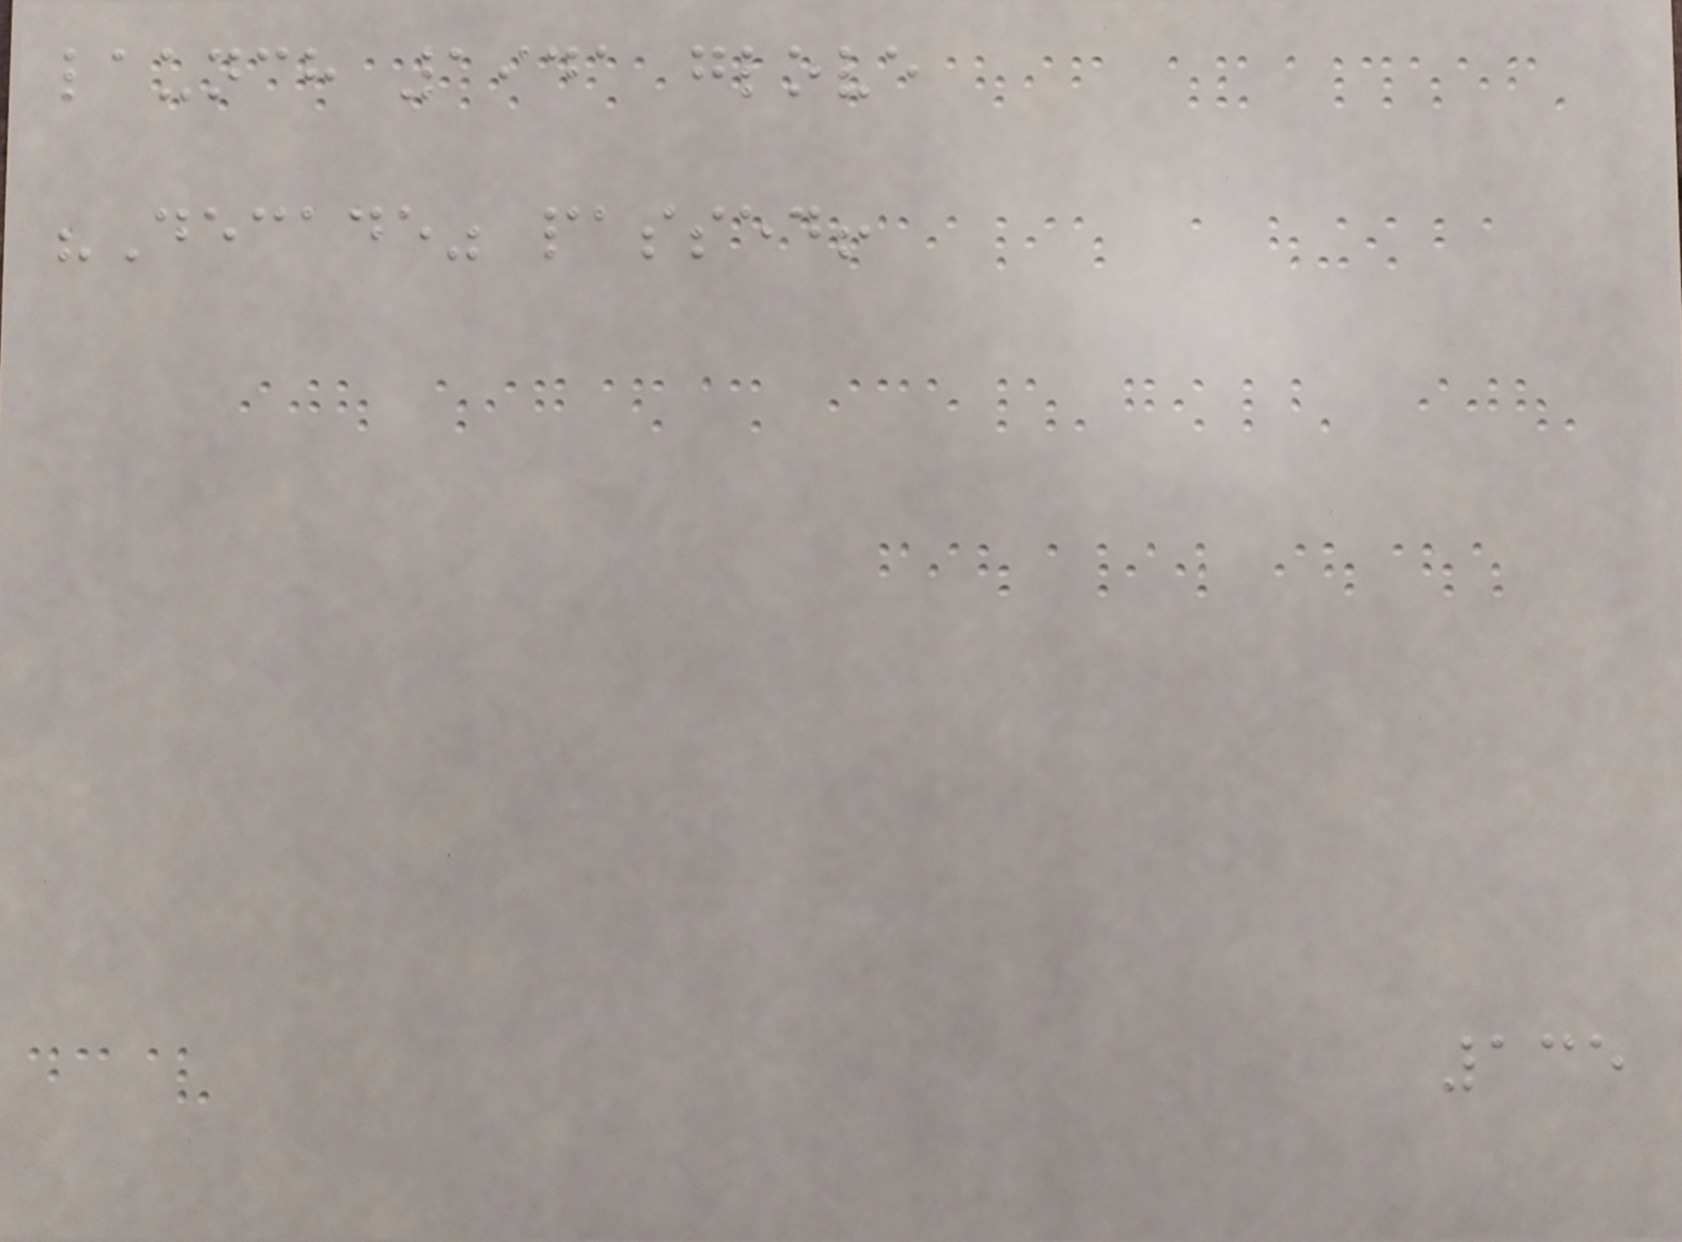launch 1941 glove
"Decade" passed!
135
